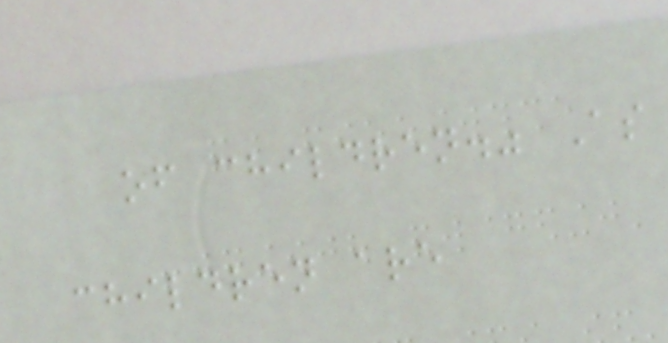of children." As
children are
